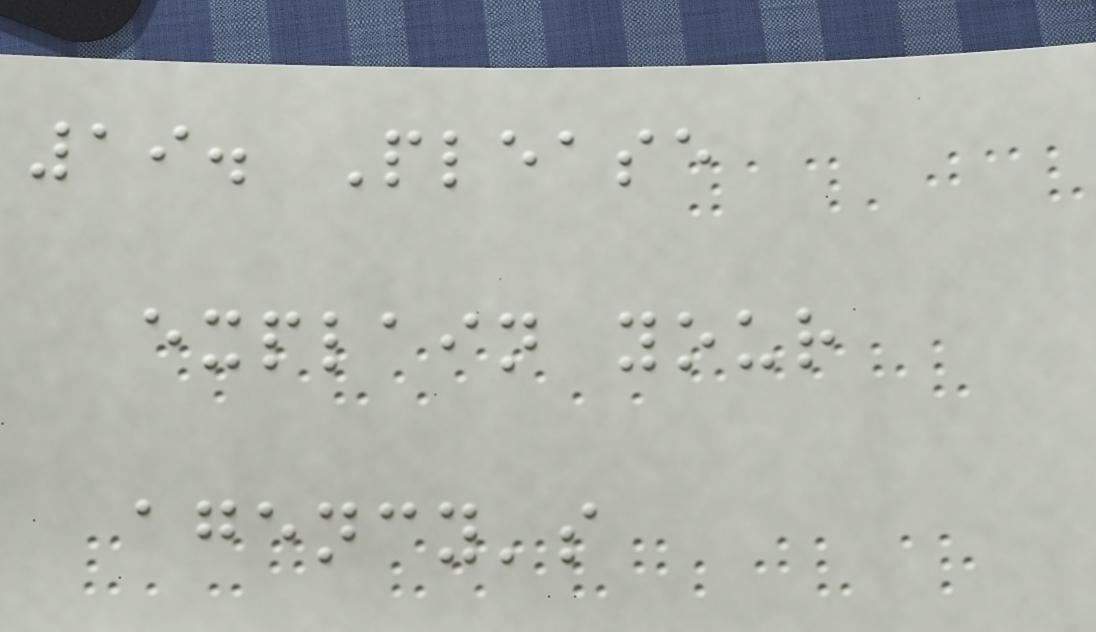19. Please
explain your
agency's
